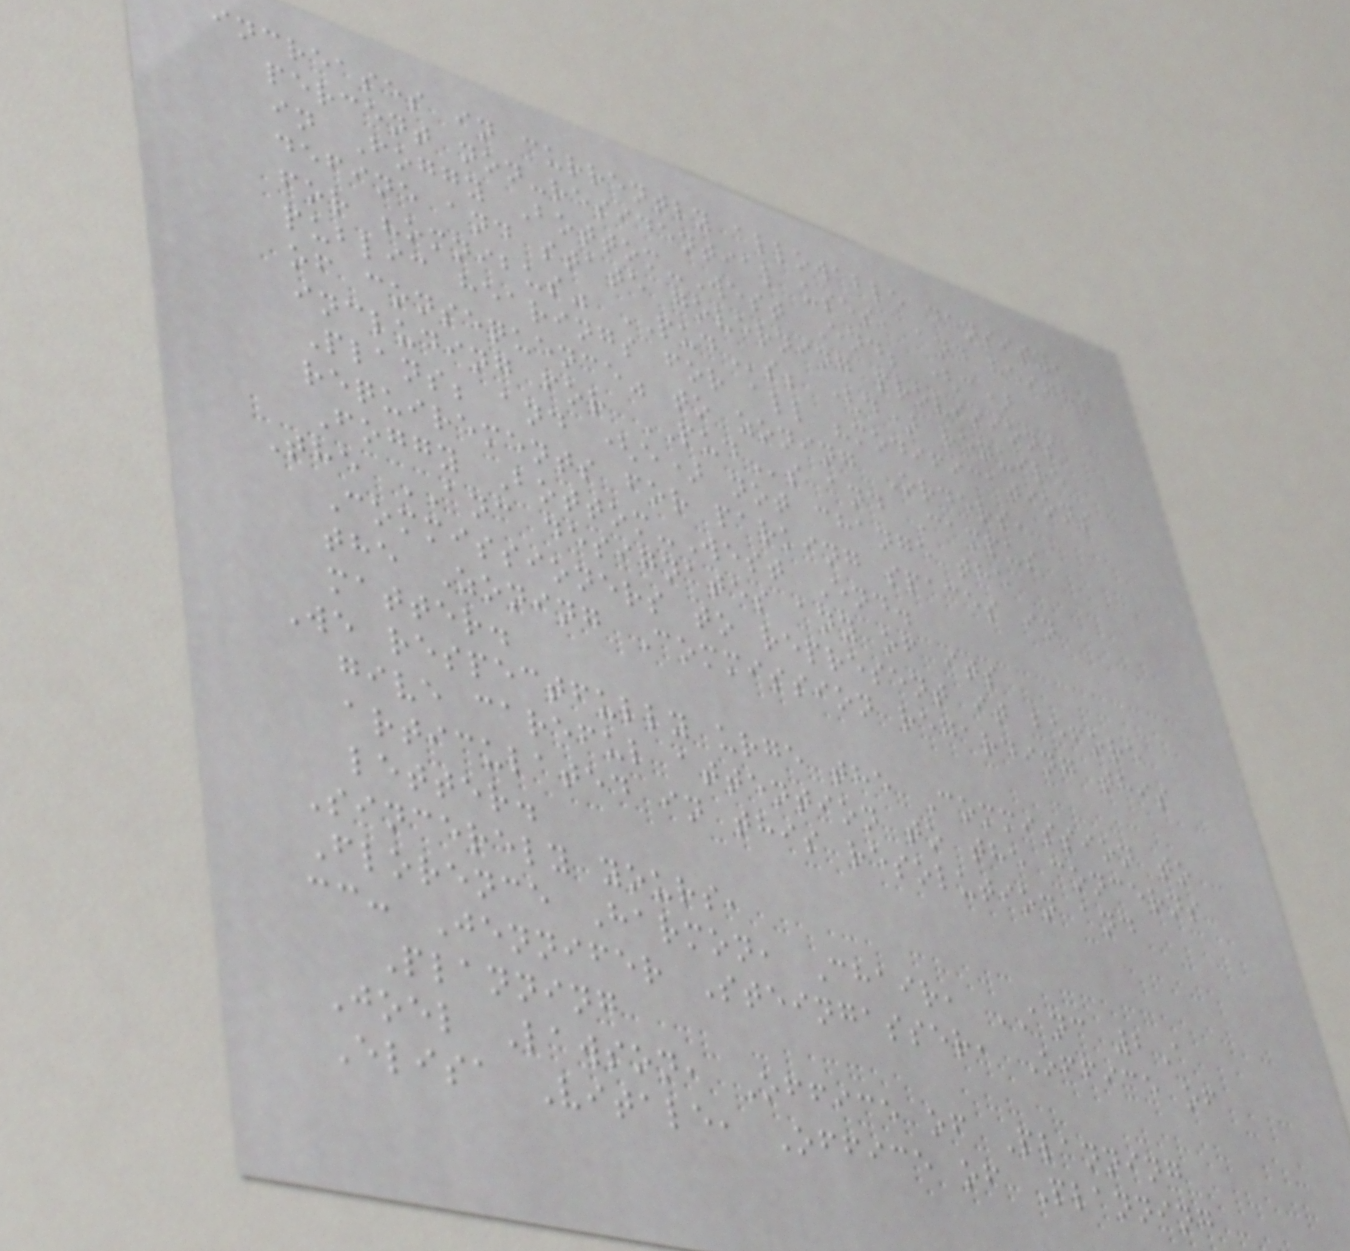increases in currently allowable density,
percent non-residential uses, and height
in Foggy Bottom-West End; (c)
define and state governing provisions
for "omnibus" PUDs; (d) require
public hearings for all "modifications
of consequence" to zoning Orders,
including for PUDs and Campus
Plans; and (e) not change the
requirements for parking spaces in
Foggy Bottom-West End.
The ANC designates any of its
Commissioners to represent it before
the Zoning Commission regarding this
matter.
We respectfully urge the Commission to
give careful attention to the concerns
articulated in this resolution and
letter.
Sincerely yours,
Florence Harmon, Chair, ANC 2A
cc: Jennifer Steingasser, Office of
Planning
Joel Lawson, Office of Planning
Elisa Vitale, Office of Planning
